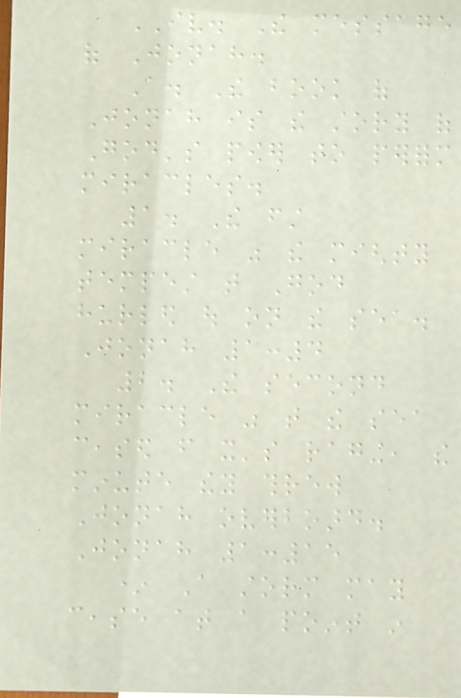IV. The message
of Jonah.
A. The book of
Jonah is the story of
God's power to perform
miracles.
1. The first
miracle was the mighty
tempest that God
hurled out on the sea.
Jonah 1:4
2. The second
miracle was that the sea
ceased from it's raging, the
minute they threw
Jonah overboard.
Jonah 1:15
* A storm may
cease at a point in
